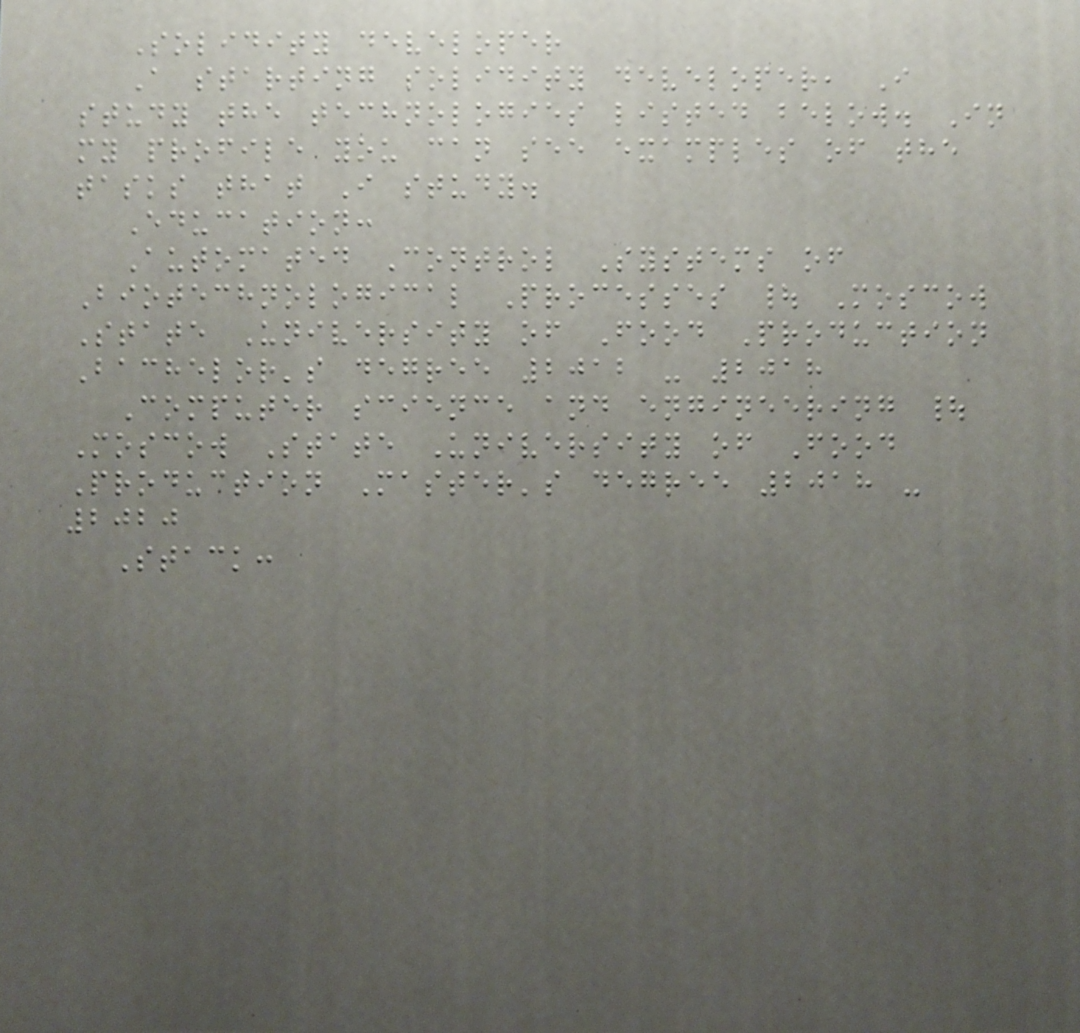Solidity developer
A starting solidity developer, I
study the technologies listed below. In
my profile you can see examples of the
tasks that I study.
Education:
Automated Control Systems of
Biotechnological Processes | Moscow
State University of Food Production
Bachelor's degree 2012 - 2018
Computer science and engineering |
Moscow State University of Food
Production Master's degree 2018 -
2020
Stack:
